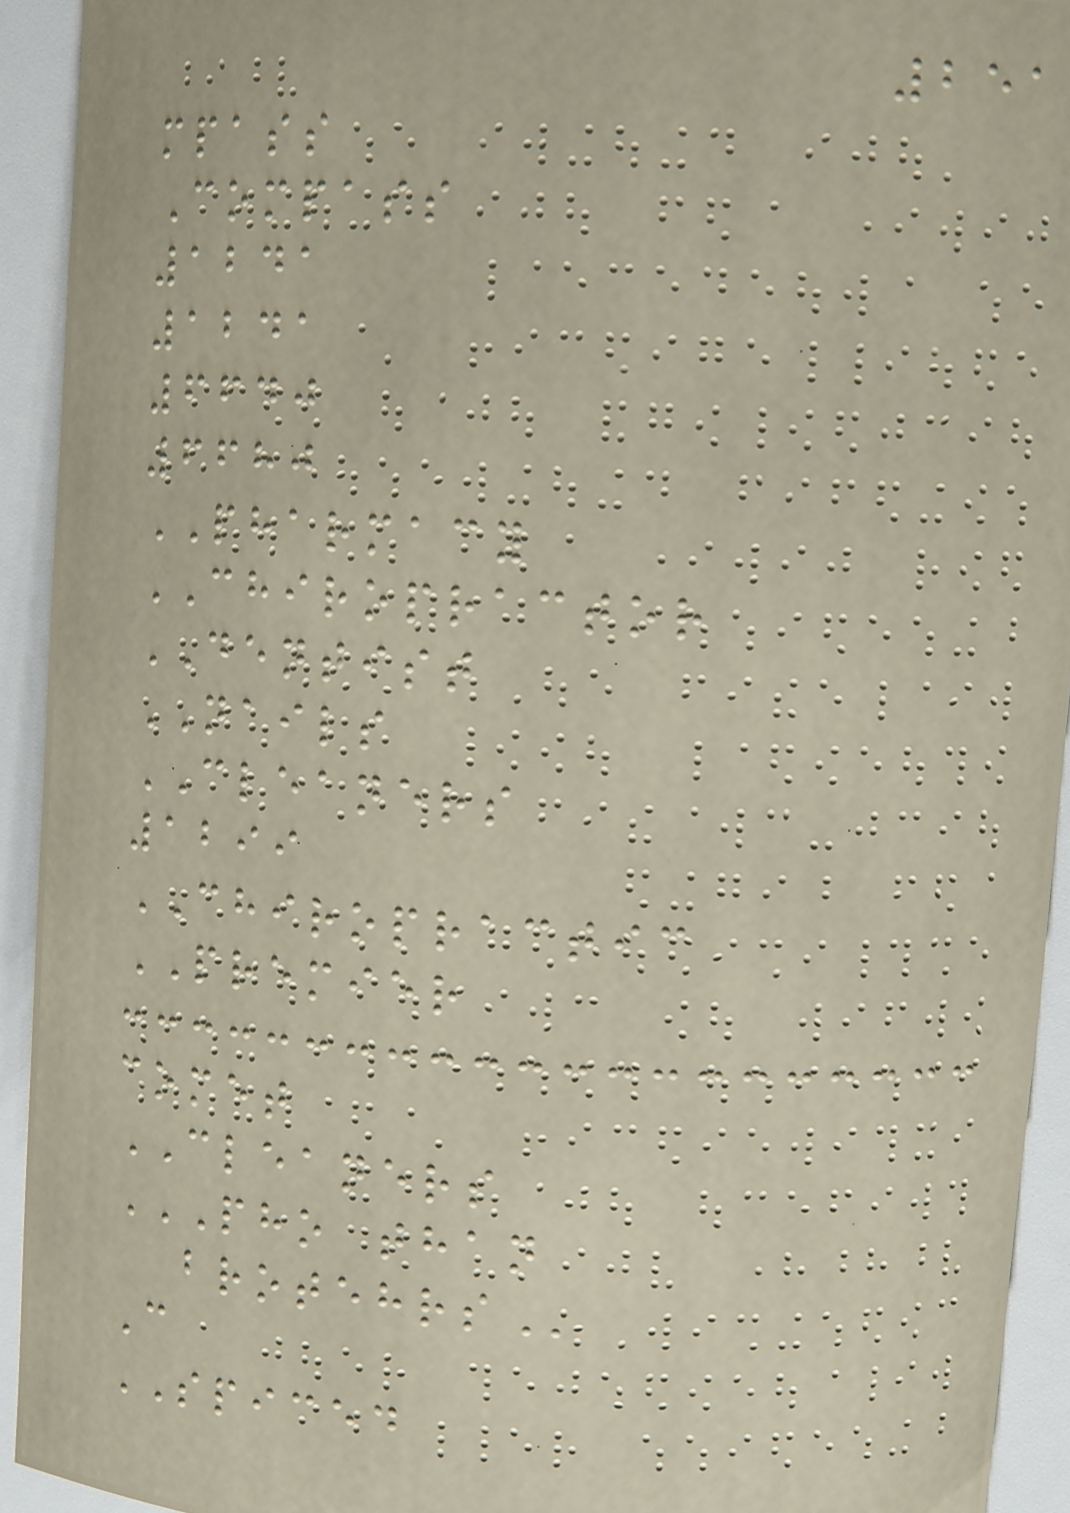251
mpass
Compass
1241
1241
6640
6680
PHARMACY
CHIROPRACTOR
DENTIST
NAILS
CLEANERS
1299
CHIROPRACTIC
PREMIER
comet
CLEANERS
PHO THAN
BROTEHRS
C
SPICED
